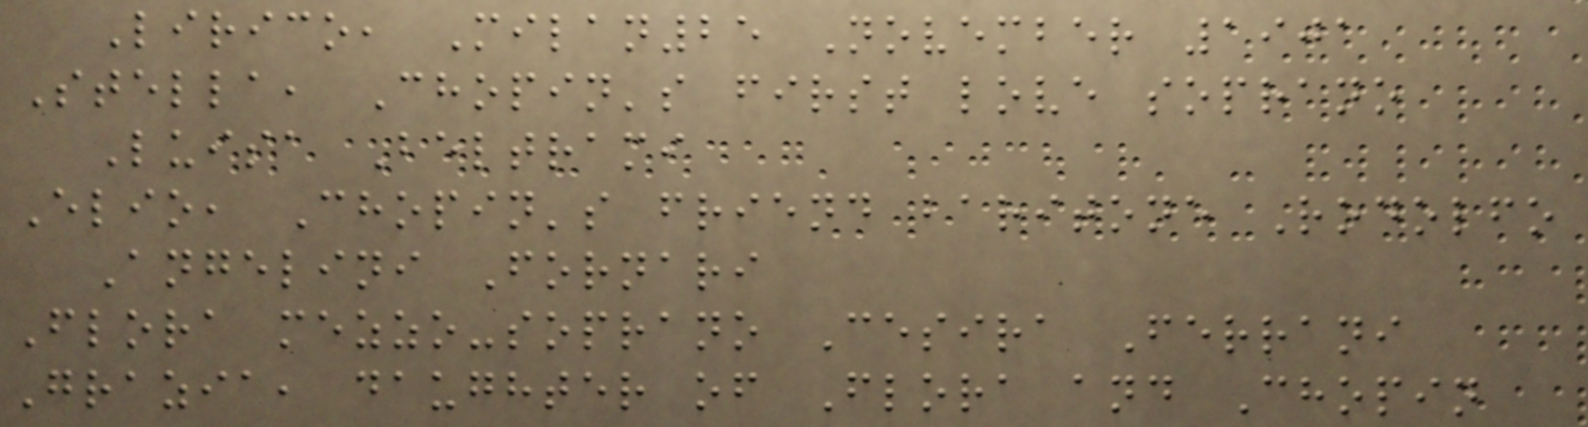Lirico, Milan25 November 1901
Stella, Chopin's first love soprano
Luisa Beltrami
Elio, Chopin's friend baritone Rodolfo
Angelini Fornari
Flora mezzo-soprano Cesira Ferrani
Grazia, daughter of Flora and Chopin
